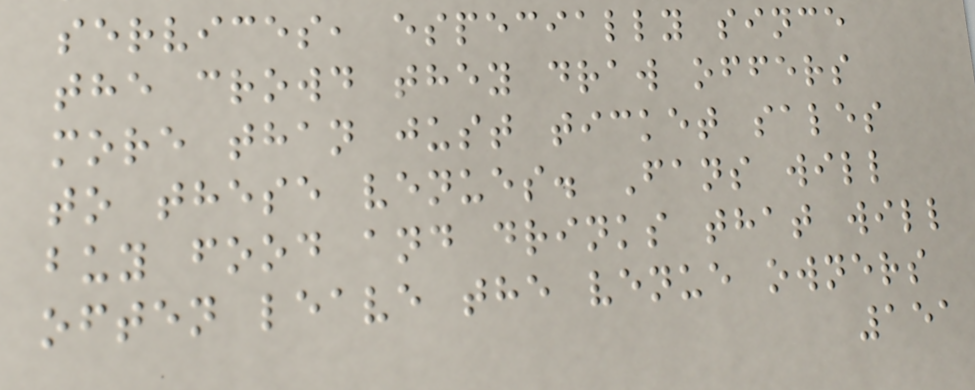services, especially since
the crowd they draw offers
more than just ticket sales
to these venues. Fans will
buy food and drinks that will
often leave the venue owners
151
